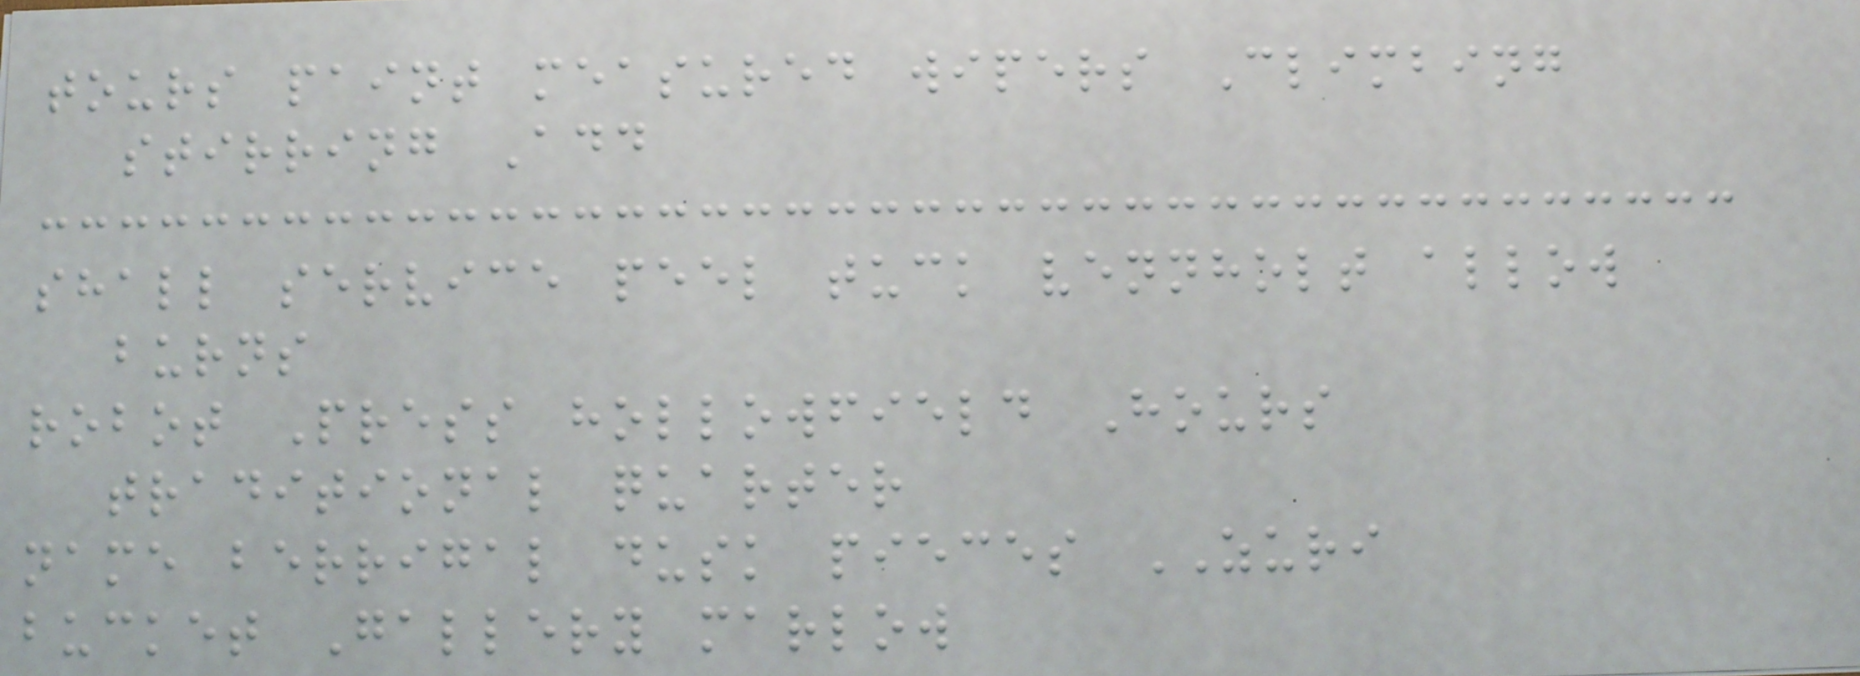tours paint measured wipers Climbing
stirring Add
shall service peel tuck vennholt allow
burns
robot Press hollowfield Hours
traditional quarter
name berrigal dusk pieces ZURI
bucket Gallery marlow
